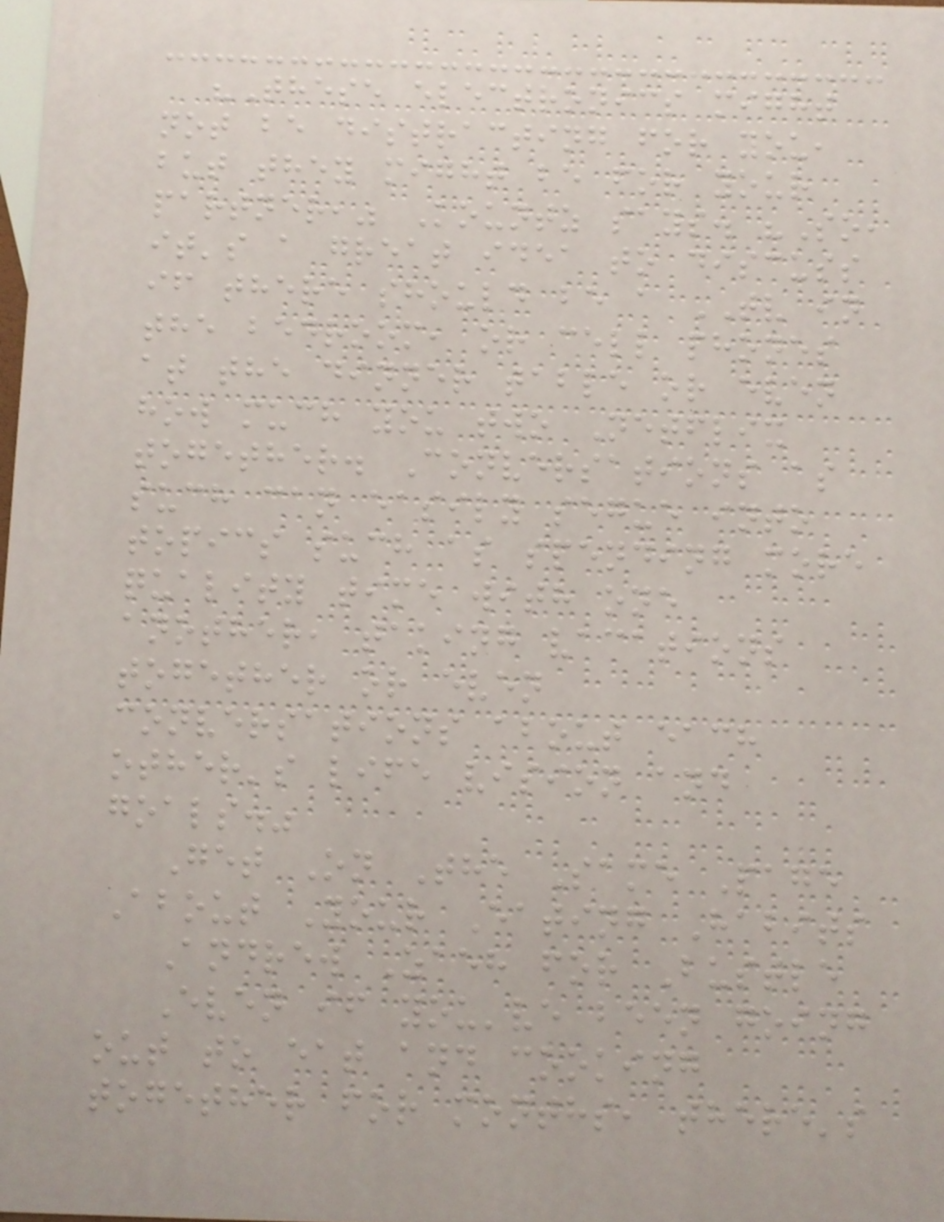"These electronics might
not be distracting for you,
but they might be for your
partner," Kountz says. "So,
it's a great idea to discuss
if there should be a TV in
the bedroom, or cell phones
at the dinner table or even
how much you two Netflix
together. Conversations as
such can easily segue into
topics such as spending more
quality time with one
another, taking vacations
together or even
conversations about each
other's life vision and
goals."
Get On The Same Page
About Your Eating Habits
Andrew Zaeh for Bustle
Even if you've been going
out to eat and cooking
together for months, there's
